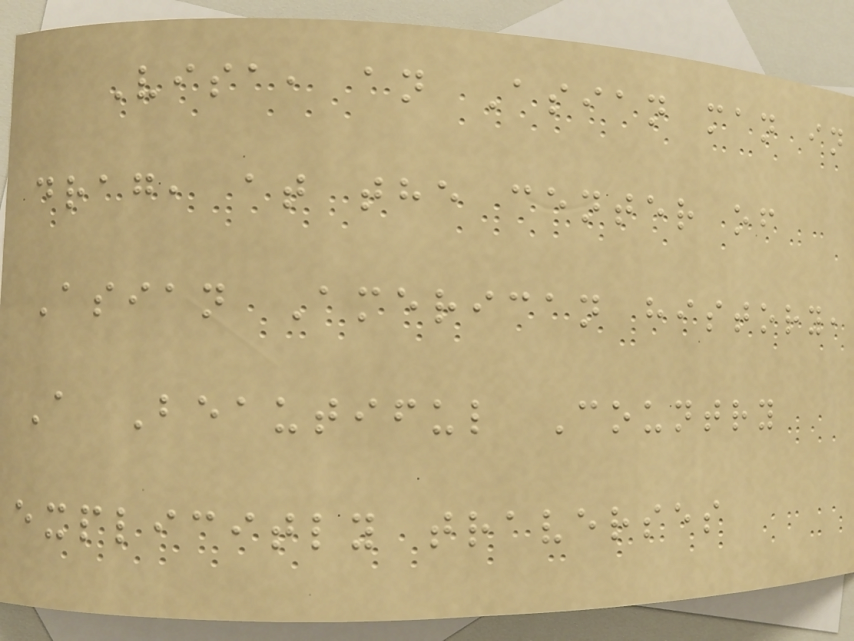Visa, an Asian man in
drag, at the center of
Asian American history,
A Beautiful Country
explicitly traverses
